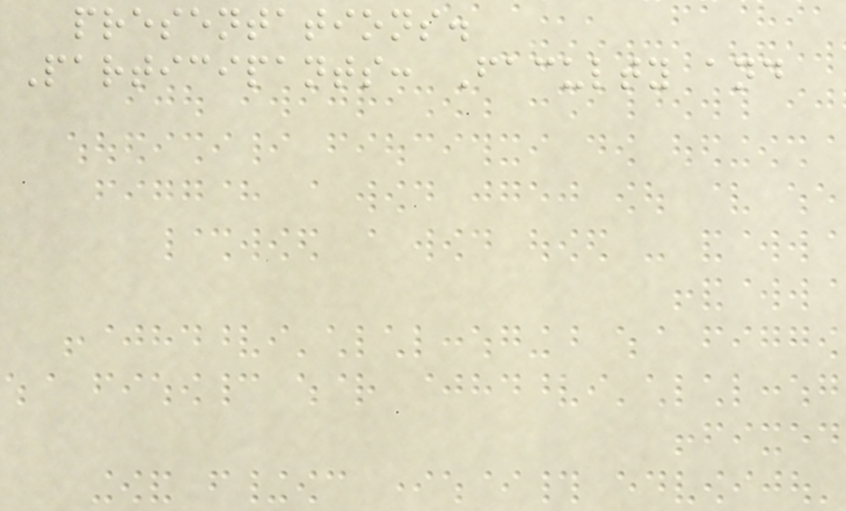presentations.
Participants: Faculty and
